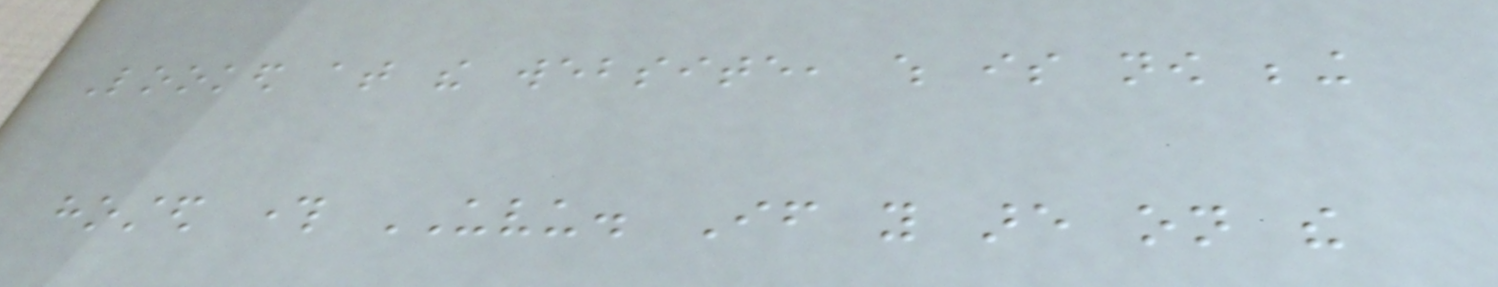Looked at the website, which is now being
hosted through UVU. If you are on the
